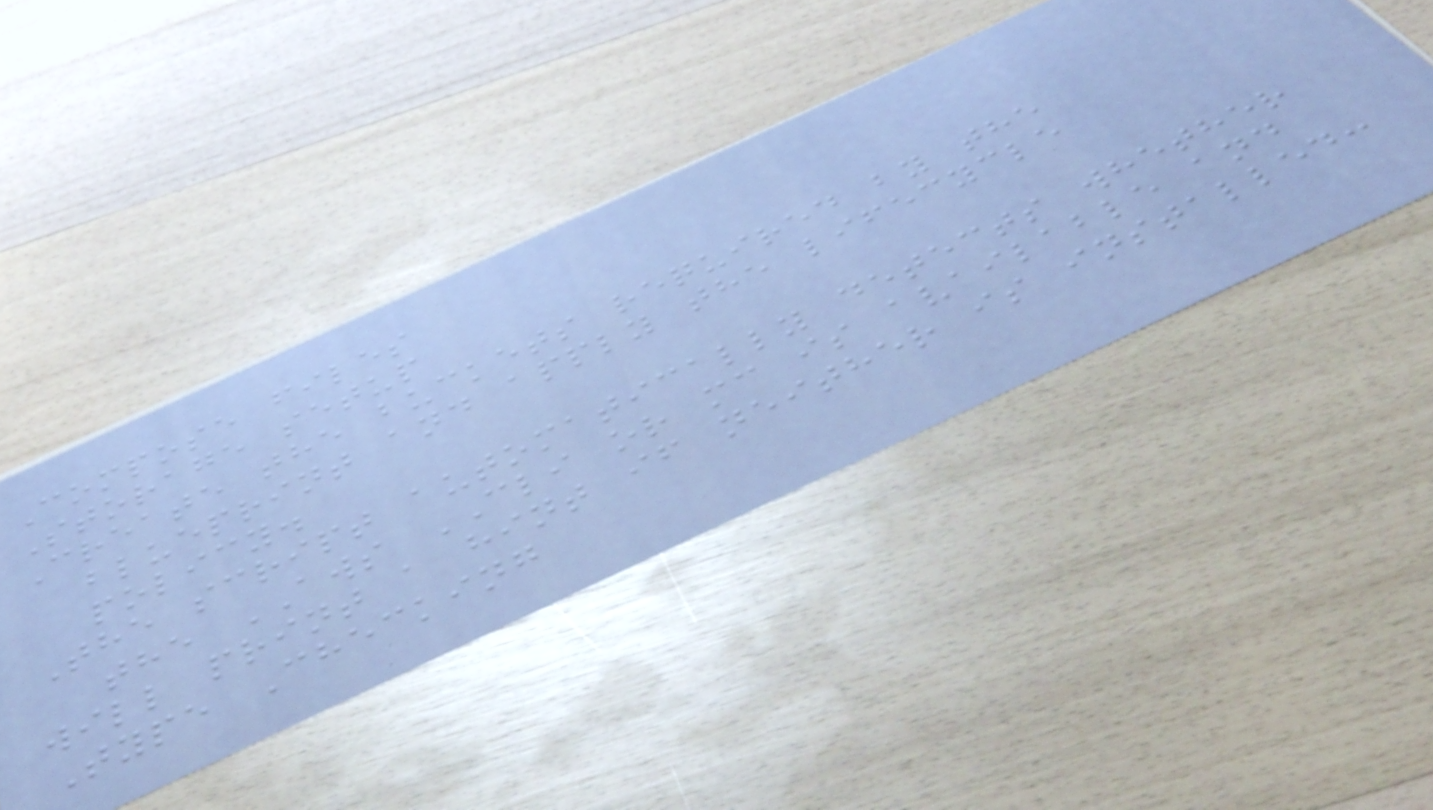Compose files
Storage setup
Create the buckets required by the
blueprint and apply the lifecycle
policy.
The script automatically detects whether
the AWS CLI or mc is available and
will print a hint if neither is installed:
Type Checking
